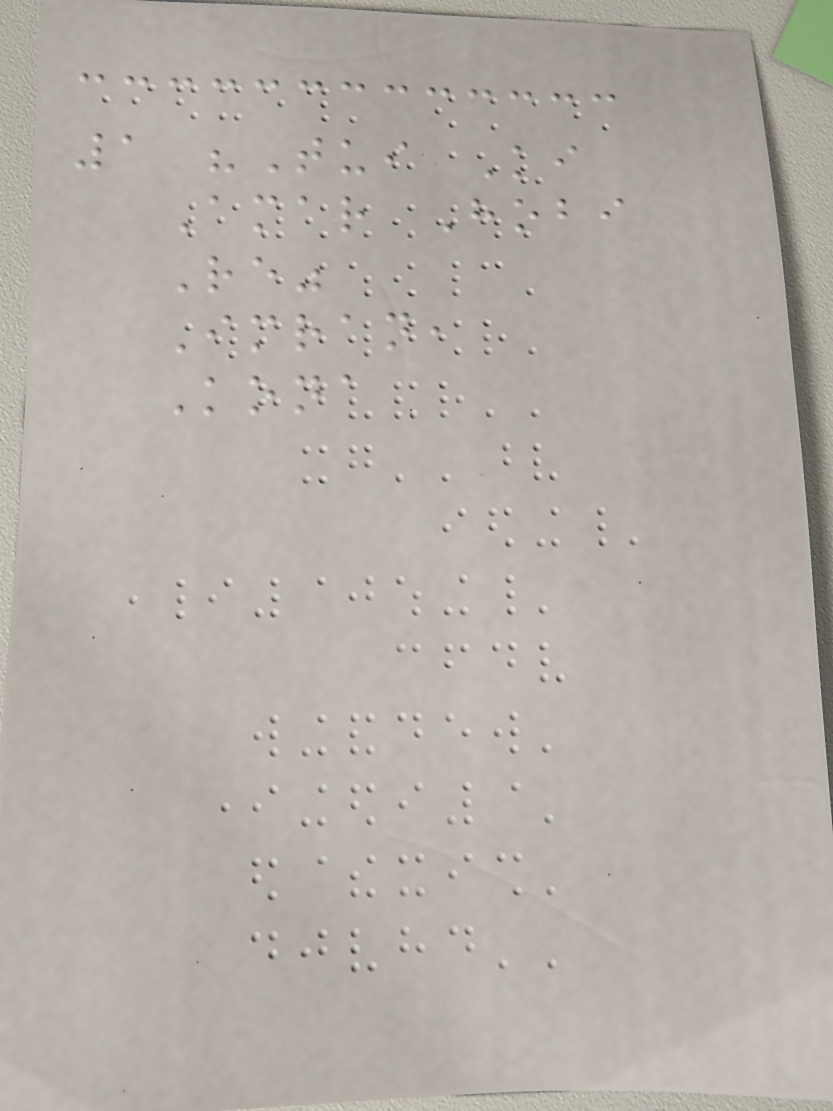1 "Tui Ki
Amar Hobi
Re"
Imran,
Kona
